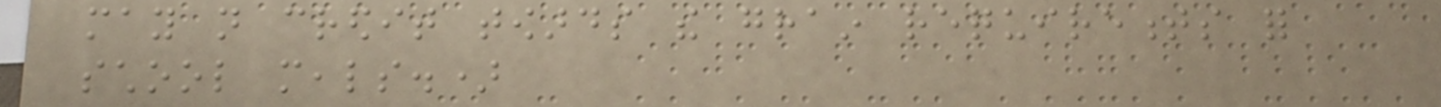may not credit towards the grain requirements for
school meals.)
